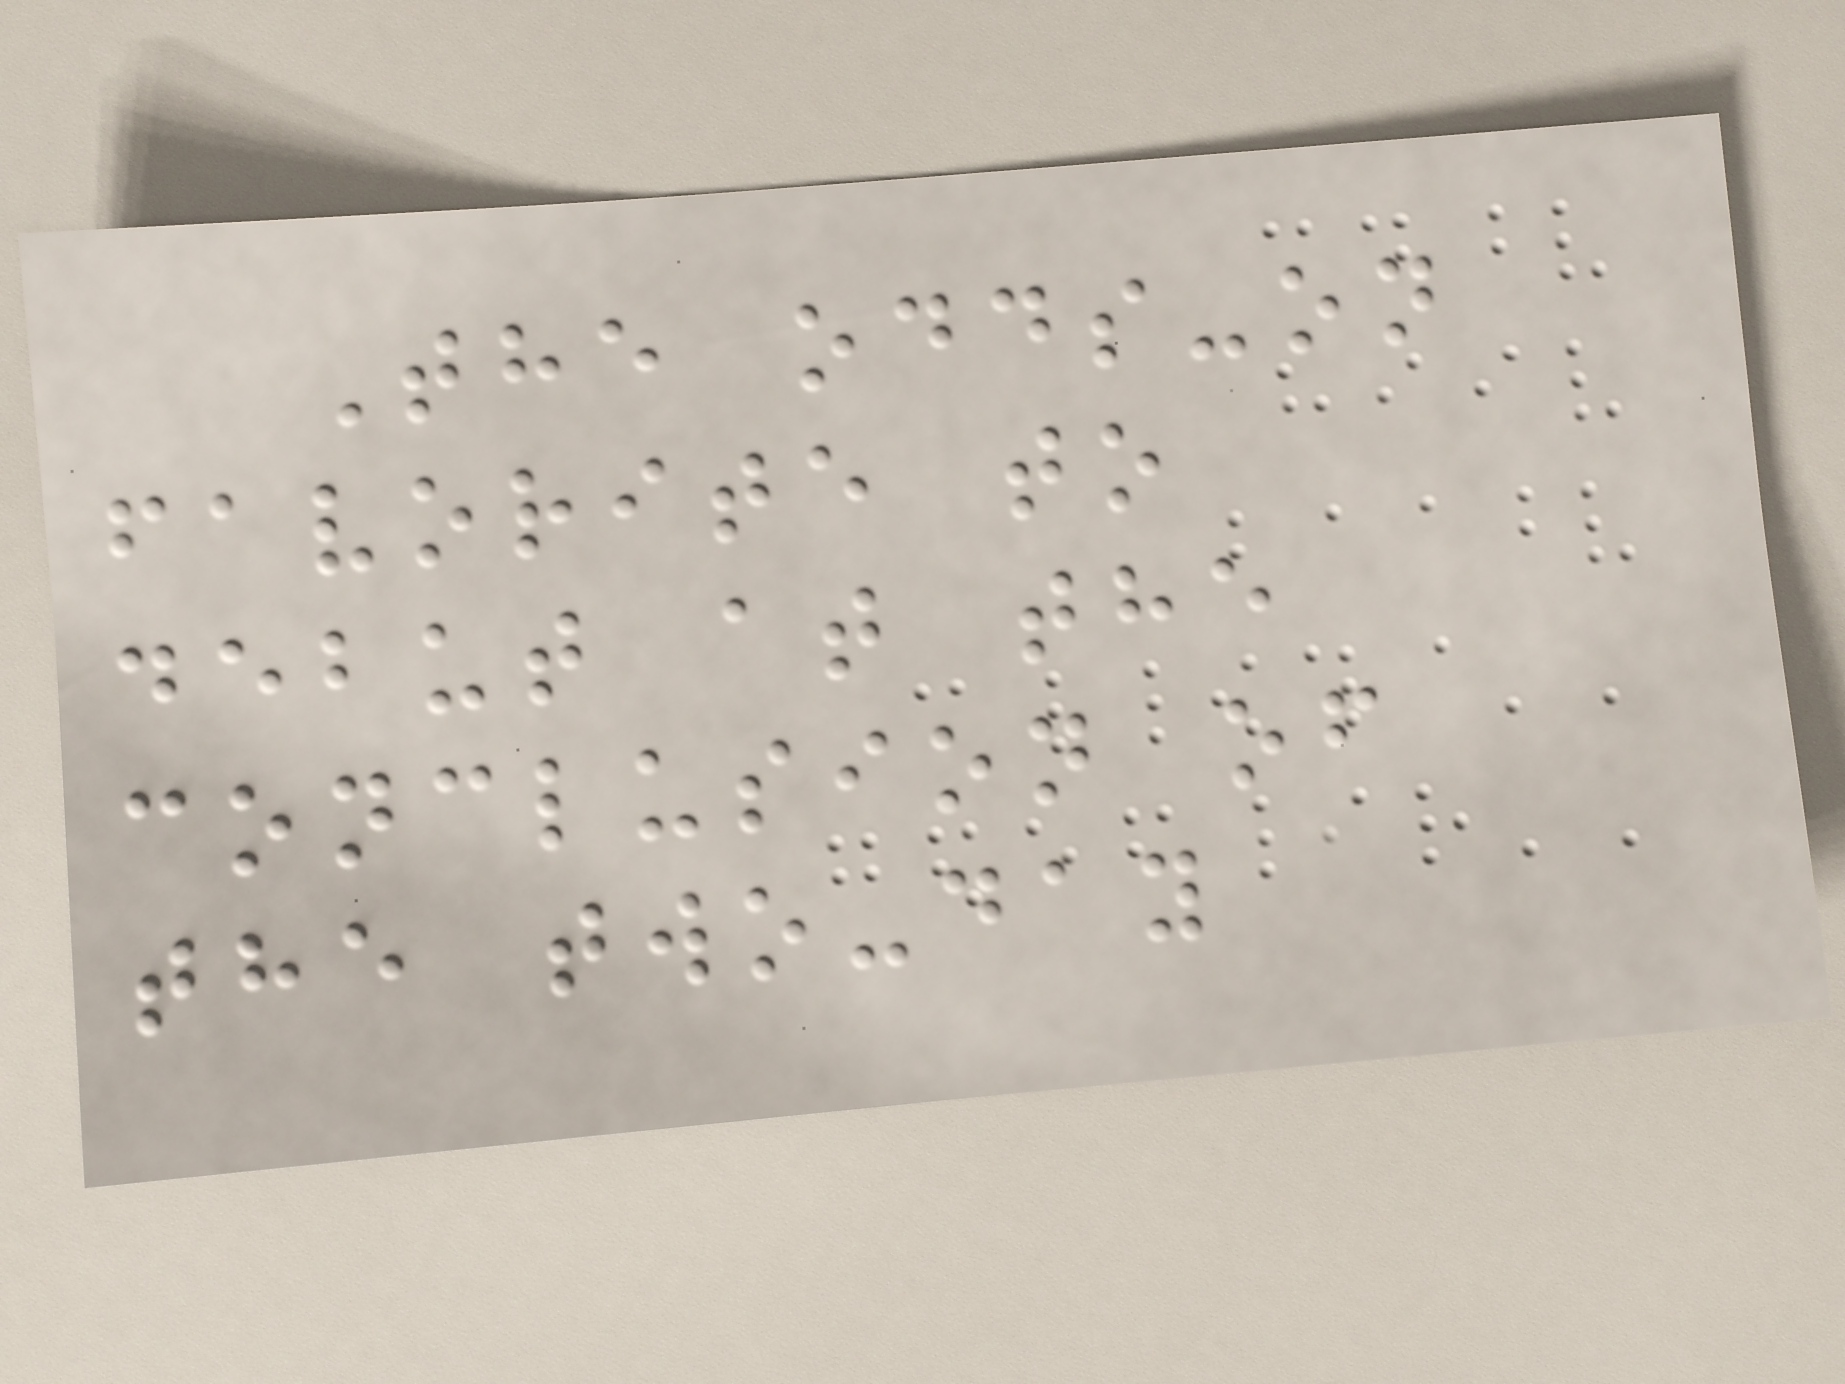The odds-on
favorite to
debut at the
conclusion of
the two-day
